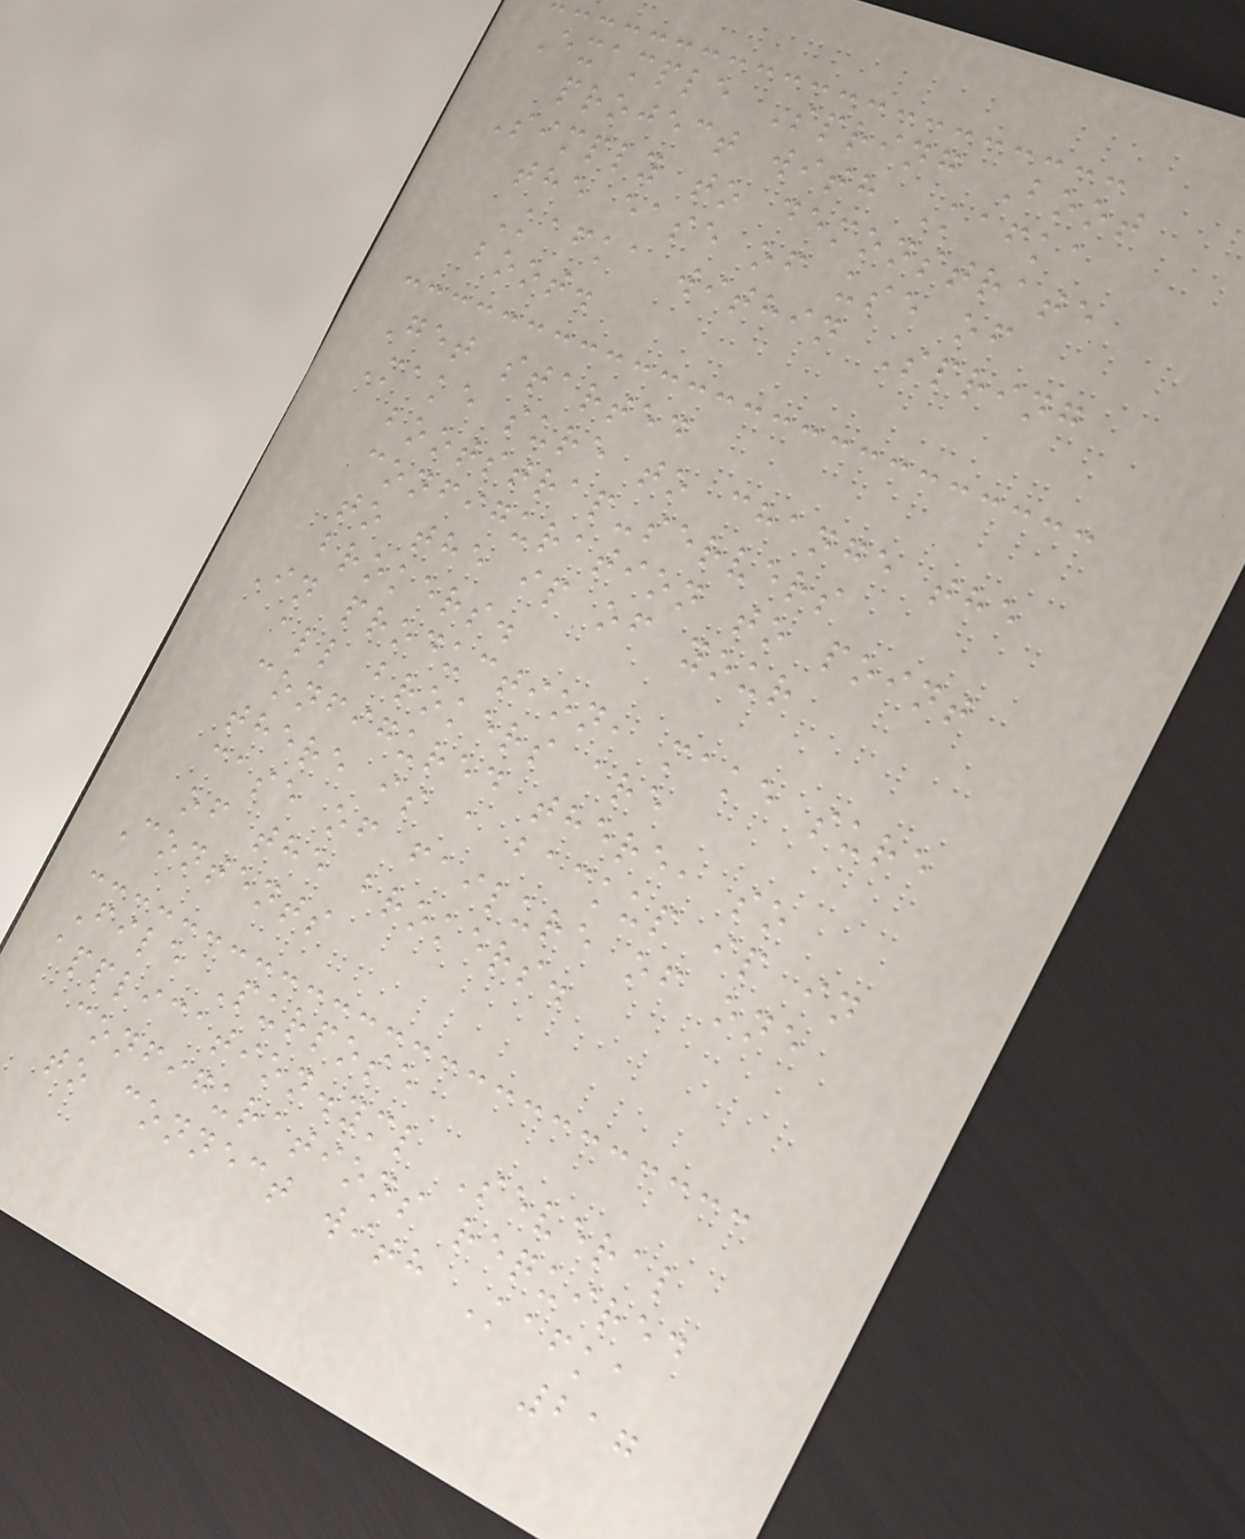Example Spring Boot
project with Kafka
Simply to demonstrate
the ease of use of
Kafka within Spring
boot.
Get started
Make sure to change the
bootstrap-servers
configuration to point
to the ip of your
brokers.
In production, make sure
all brokers are
configured there, so
there is a backup ip in
case of failure of one
of the brokers.
Contents
File Purpose
application.yml Several
configurations required
to connect with Kafka
217
